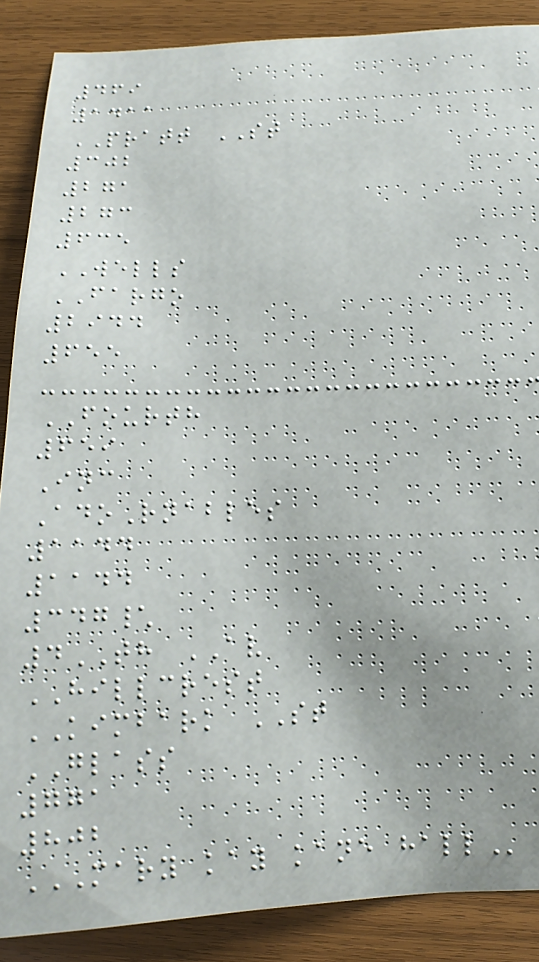469
1411
PRATT ST
302
271
273
635
WELLS
FARGO
2944
655
FOURTH
659
Inc
AdoRnables
1144
1144
347\
4TH AV
HILLCREST
KIMBARK ST
GLASS
771
802
MARY KAY KANE HALL
